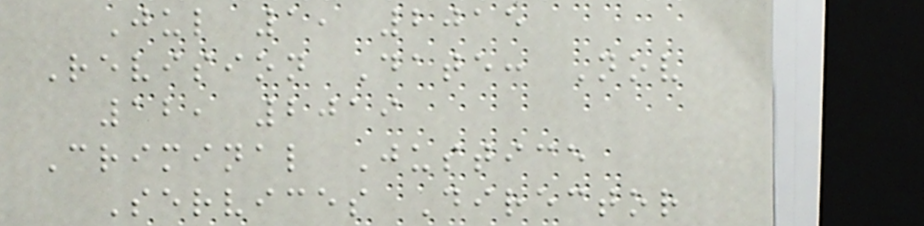Jul 1, 2015
Revision Date: Nov
12, 2019
Criminal Justice
Services Director
